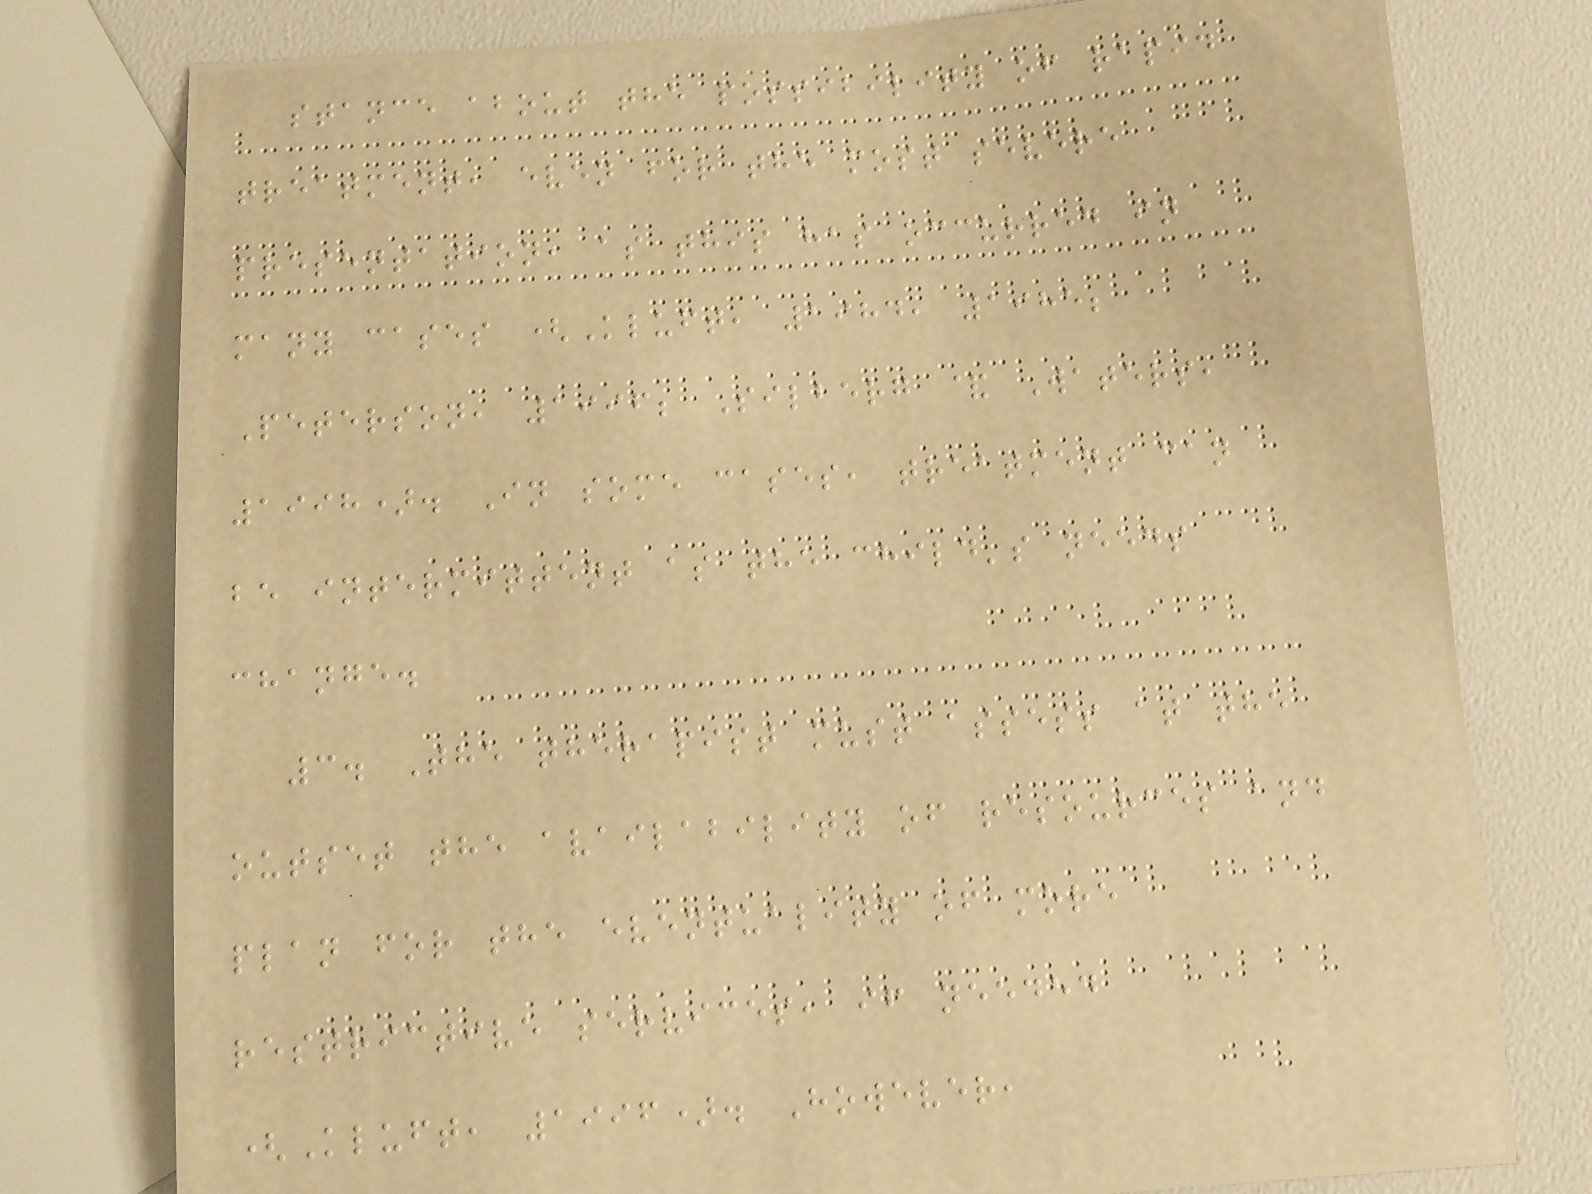stance about the possibility of rapid
treatment, even for the most severe
presentation, as this has occurred in
many cases (Kluft, 1984, 1985;
Peterson, 1996; Silberg & Waters,
1998). In some cases, treatment can
be intermittent as the child's needs
change.
3. The therapist must assess at the
outset the availability of resources and
plan for the eventuality of more
restrictive services, if needed
(Kluft, 1996). However,
